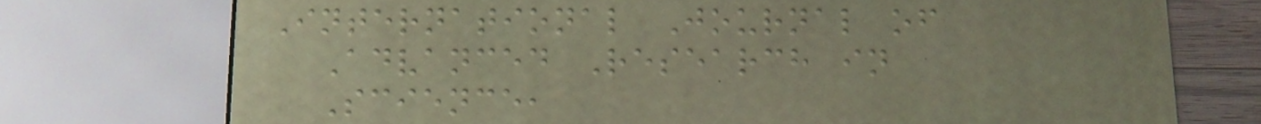International Journal of
Advanced Research in
Science,
